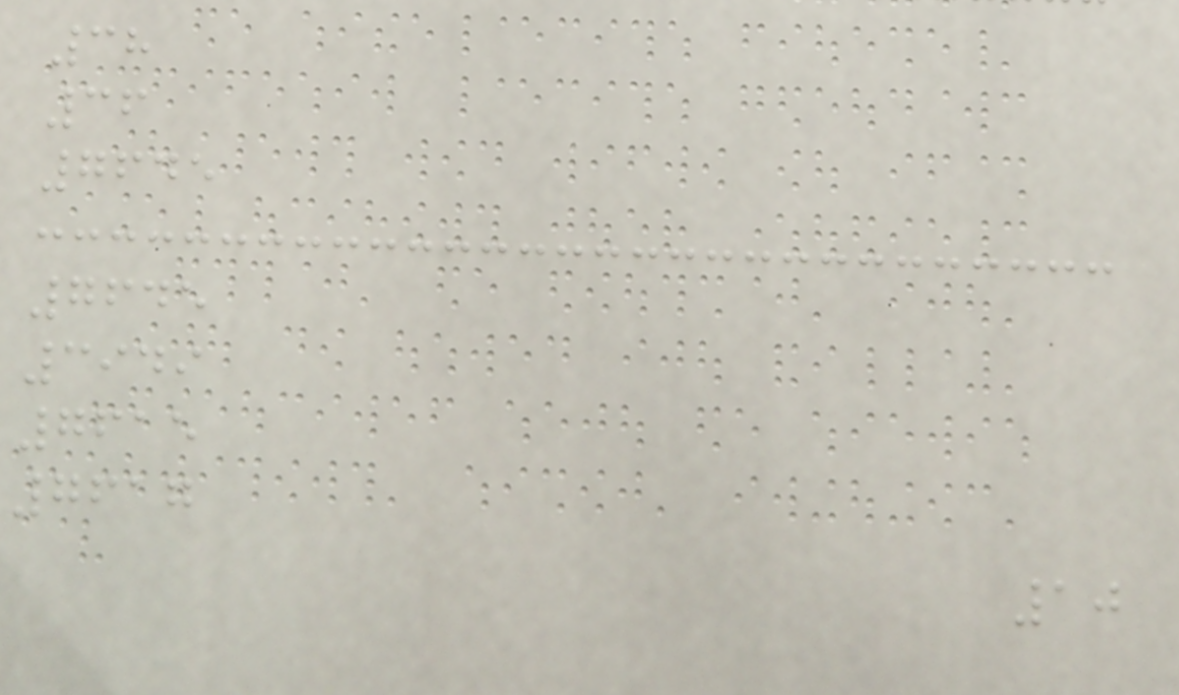38
36
7645
7645
3949
7615
7617
10
